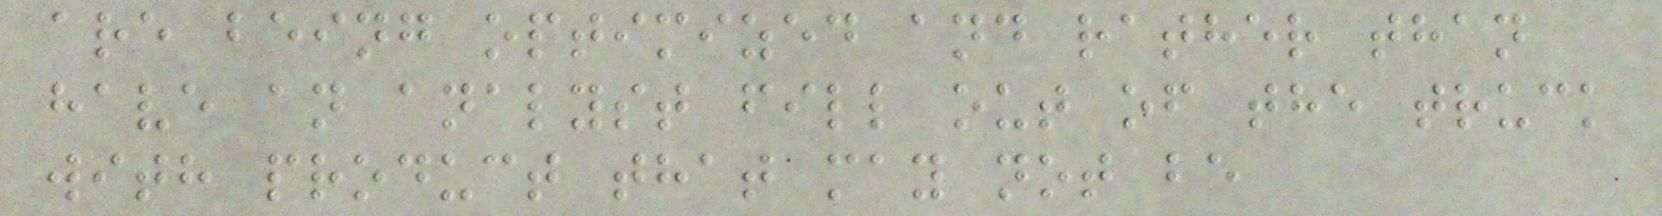are being optimized and rather than
have an analyst fill out of the truck
with product that may not be
